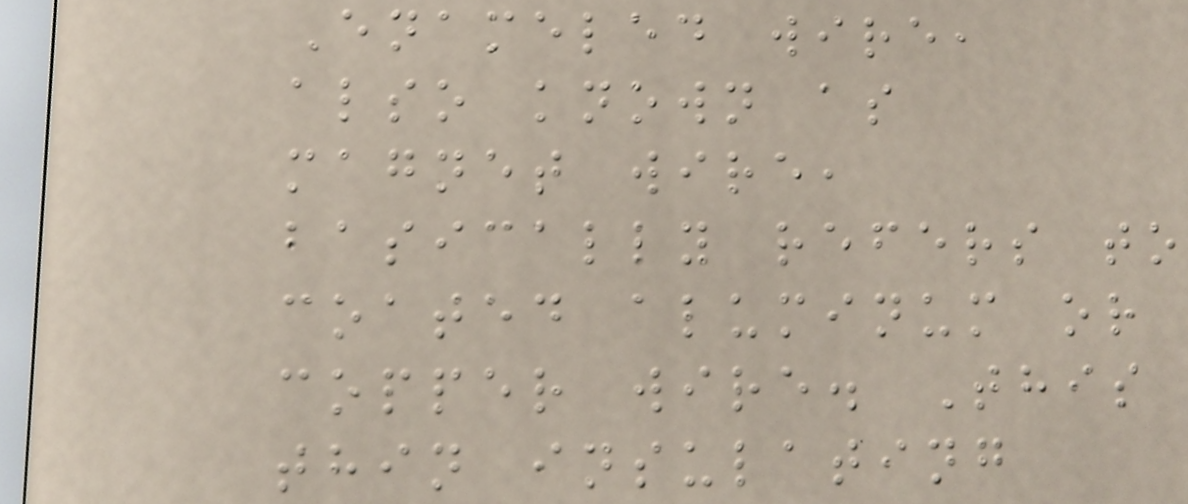Enameled wire,
also known as
magnet wire,
basically refers to
coated aluminum or
copper wire. This
thin insulating
